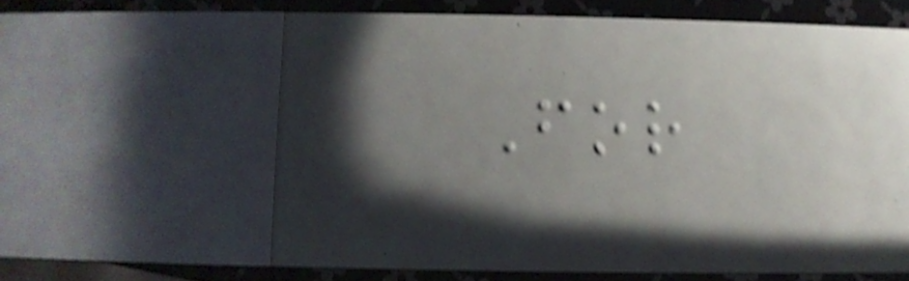For
